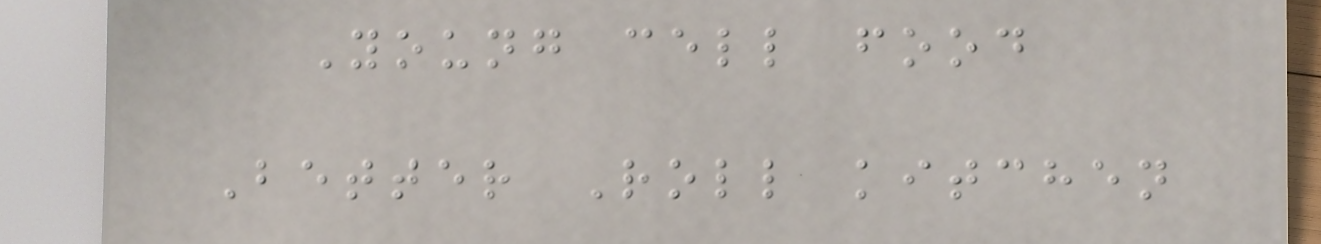Young cell food
Better Roll kitchen
